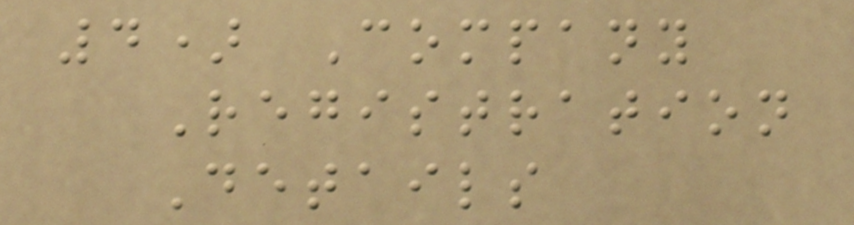4) Company
Registration
Details
